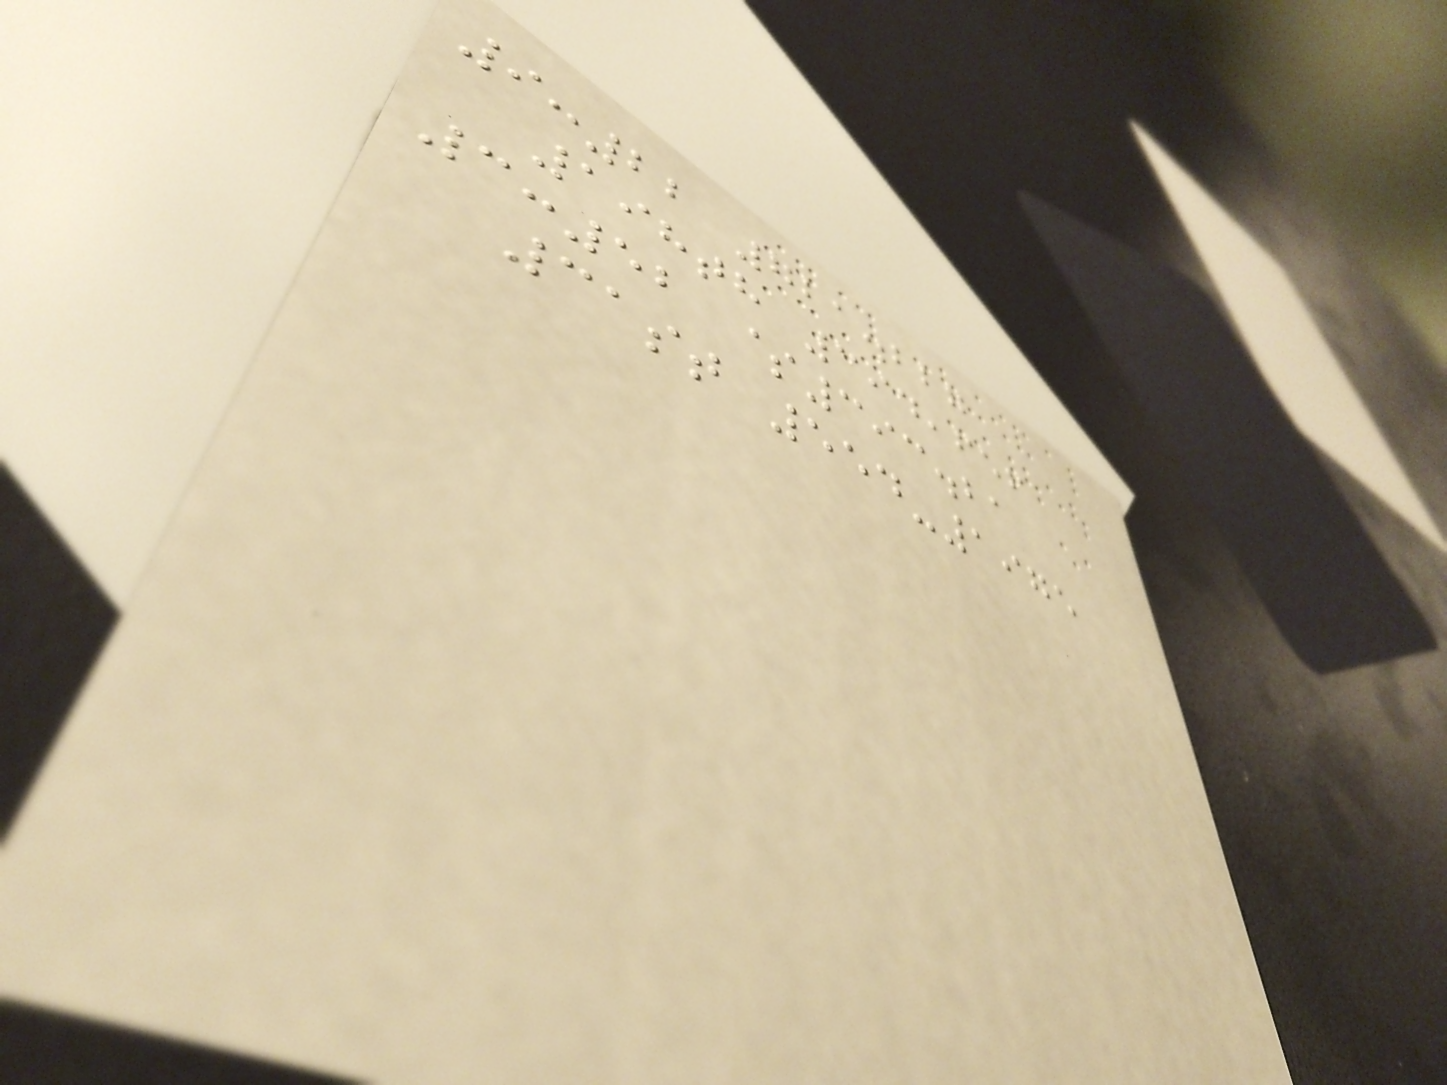9:22 721.227
198th 394,656
3:52 $393.21
31st 554-1975
